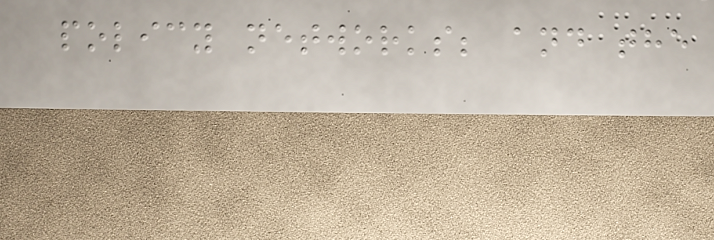policy networks; and the
